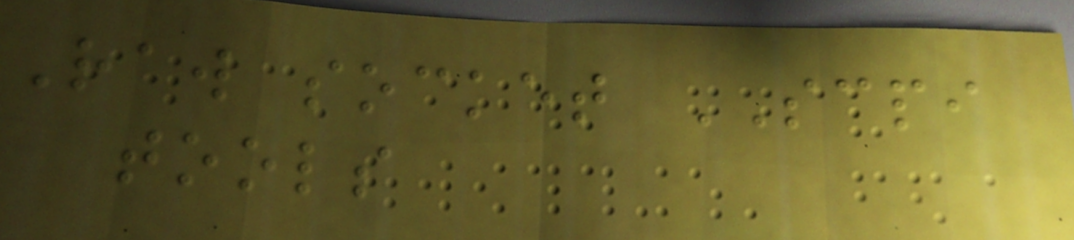Raw socket SCPI
tools
